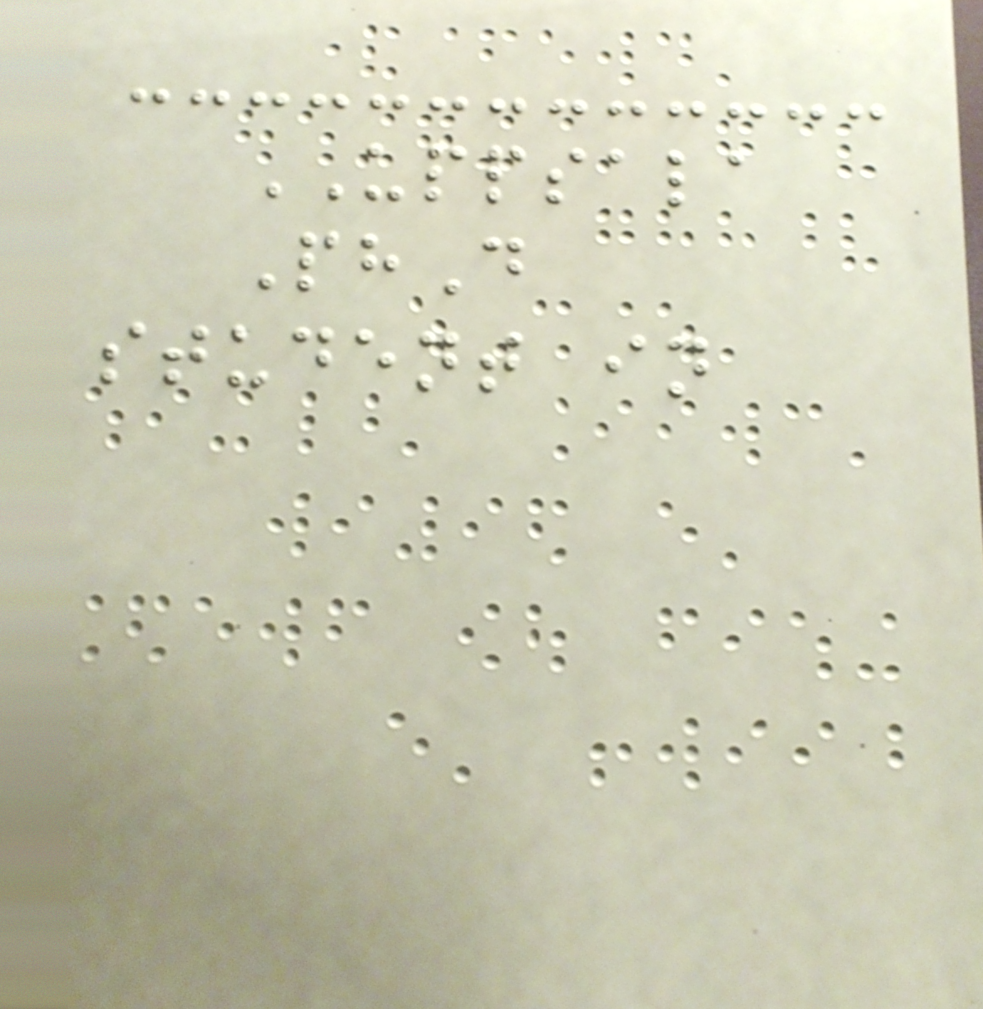UPPSALA
PhD
student in
